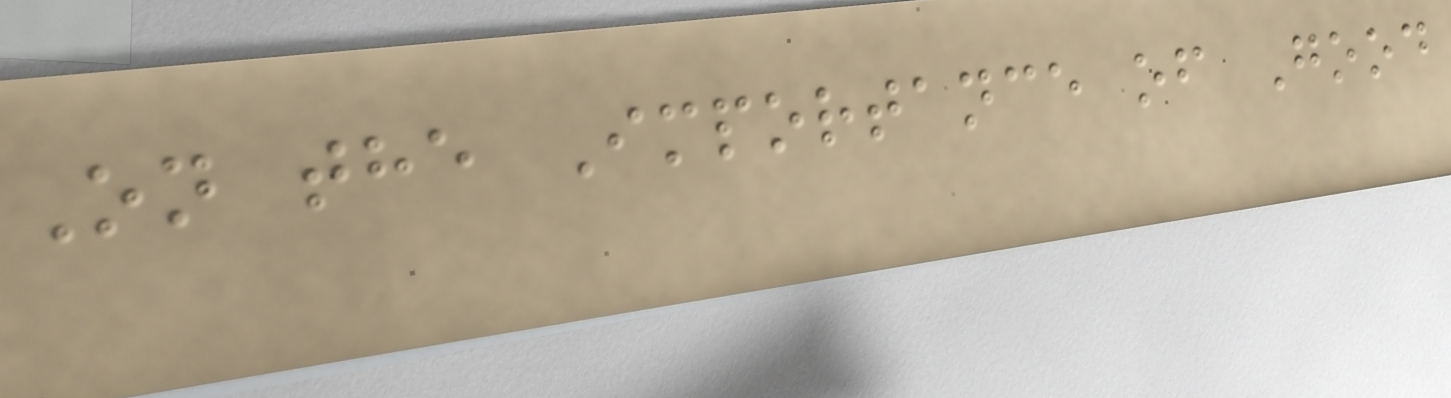On the Importance of Good
